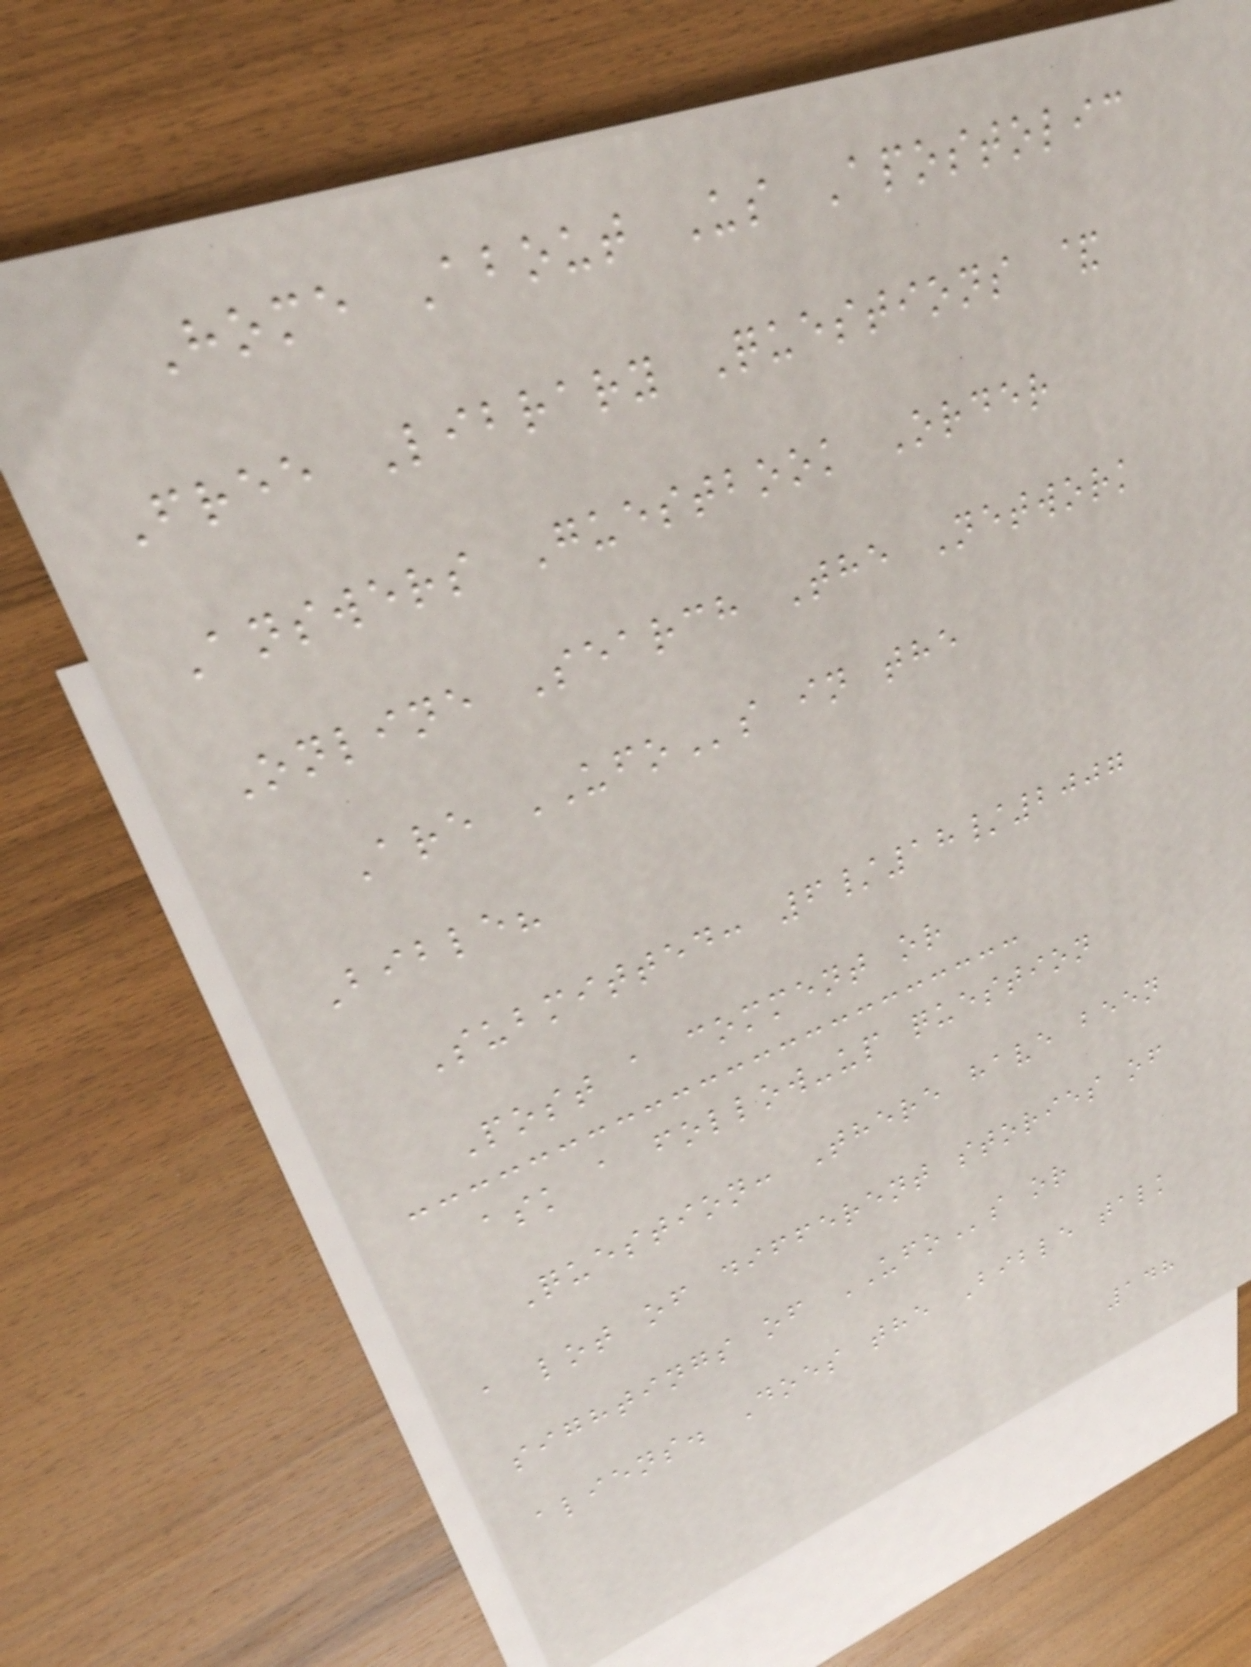Home About Us Apostolic
Free Library Questions &
Answers Guestbook Order
Online Search The Network
Are UFOs in the
Bible?
Submitted: 6/18/2007
Post a comment or
ask a follow-up question
Question: There have been
a lot of different stories of
sightings of UFOs or
aliens. Does the Bible talk
148
